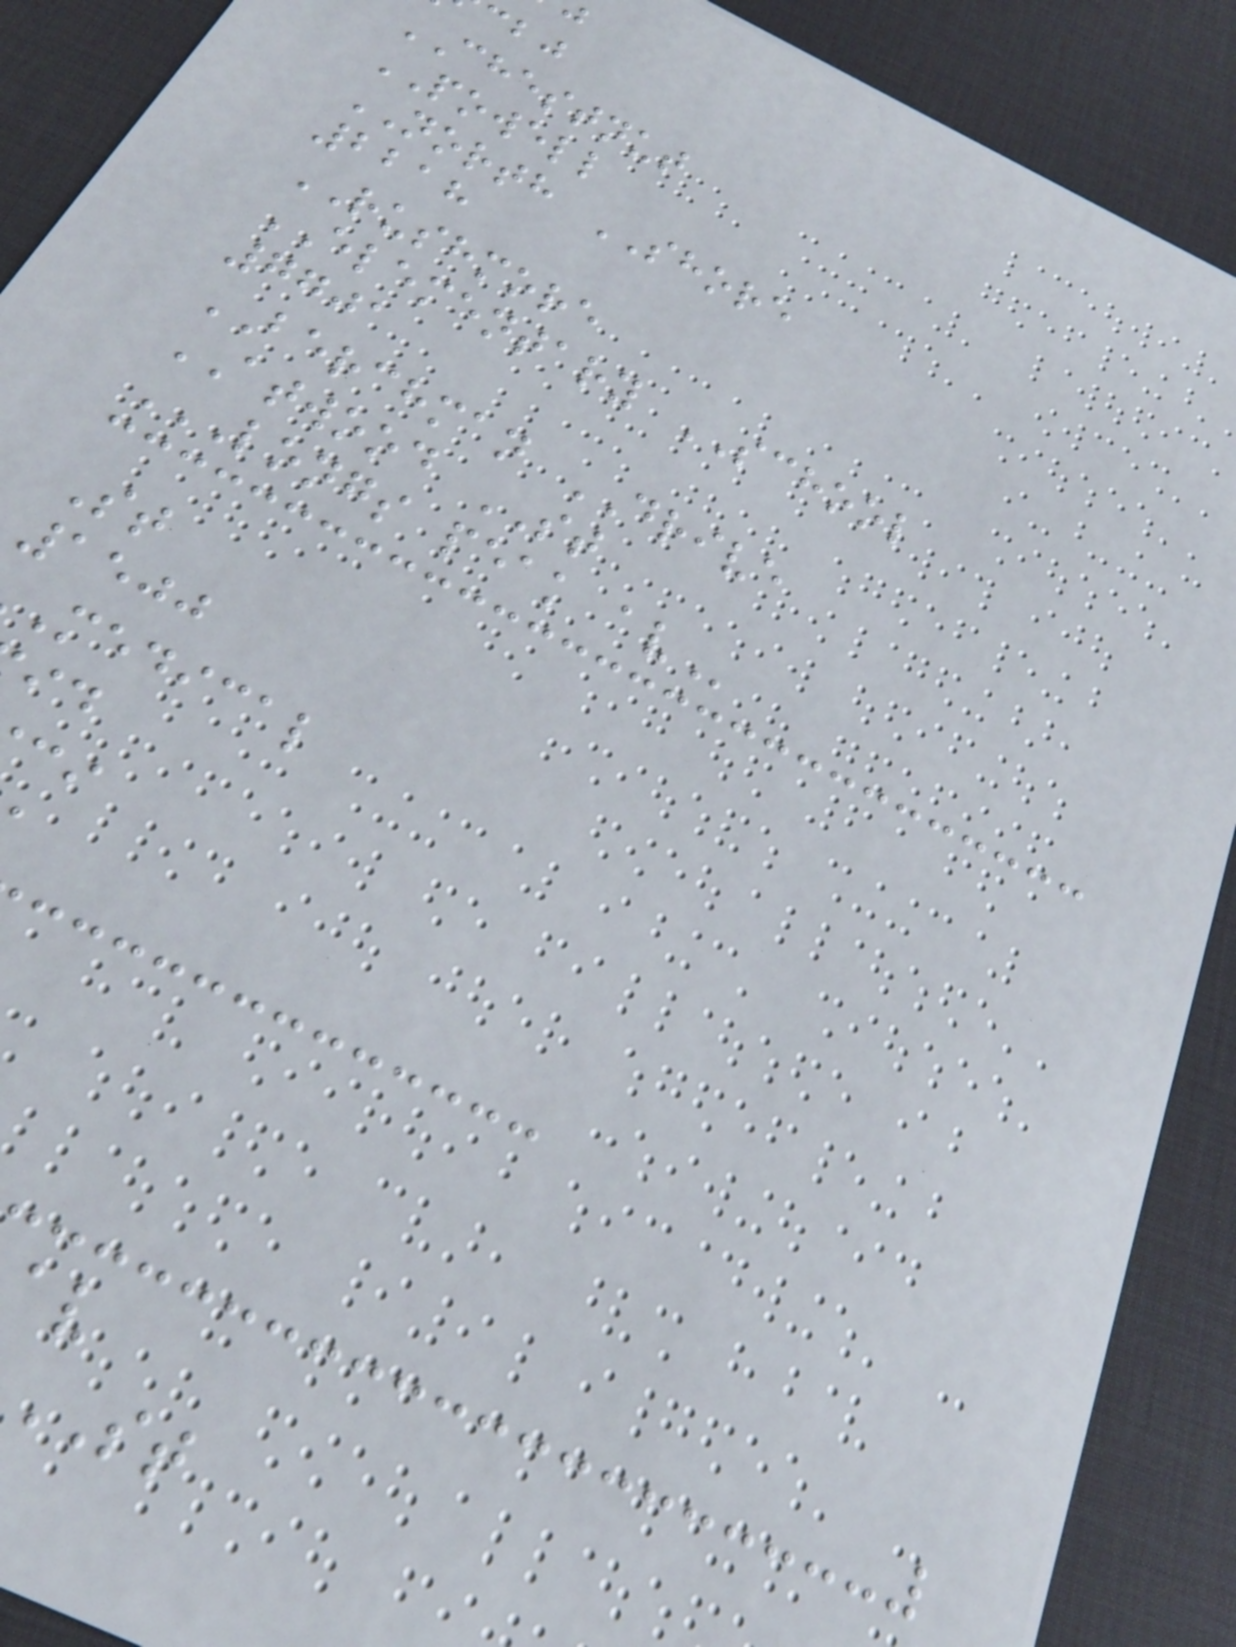CHESTNUT
POWELL
NORTH SHORE
2218
RUSHMORE
ELEMENTARY SCHOOL
7701
BERCHMAN DRIVE
ATWOOD ST
LONGS PEAK AV
St
1500
medical
ST
